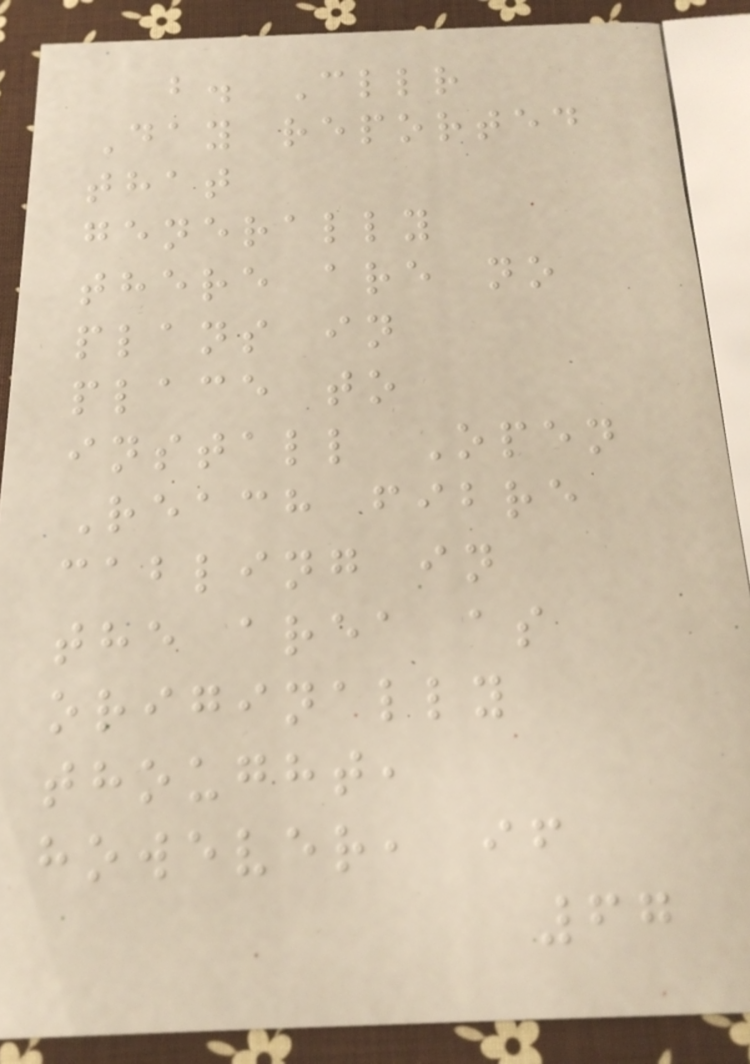b. Cllr
Day reported
that
generally
there are no
plans in
place to
install Open
Reach fibre
cabling in
the area as
originally
thought,
however, if
67
